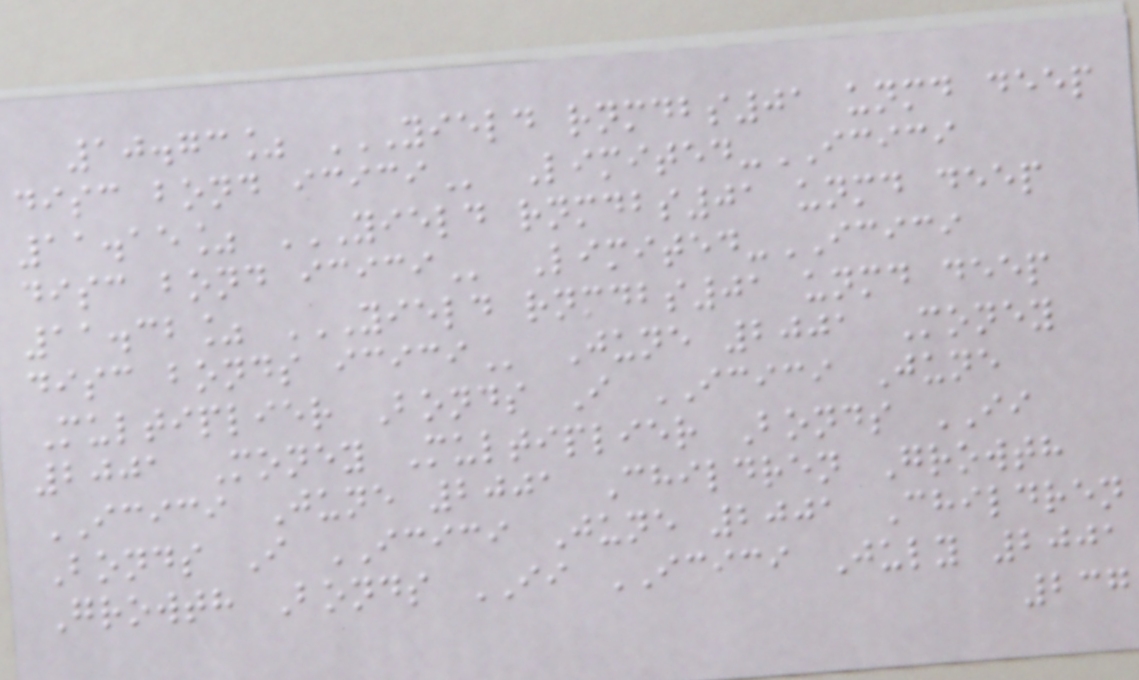10.73% YIELD RNMDBS01 UNMD DEEP
DISC BOND ICICI Limited-ICICI
11.15% YIELD RNMDBS01 UNMD DEEP
DISC BOND ICICI Limited-ICICI
11.32% YIELD RNMDBS01 UNMD DEEP
DISC BONDS ICICI June 2001 Money
Multiplier Bonds I ICICI June
2001 Money Multiplier Bonds II
ICICI June 2001 Children Growth
Bonds I ICICI June 2001 Children
Growth Bonds II ICICI July 2001
237
